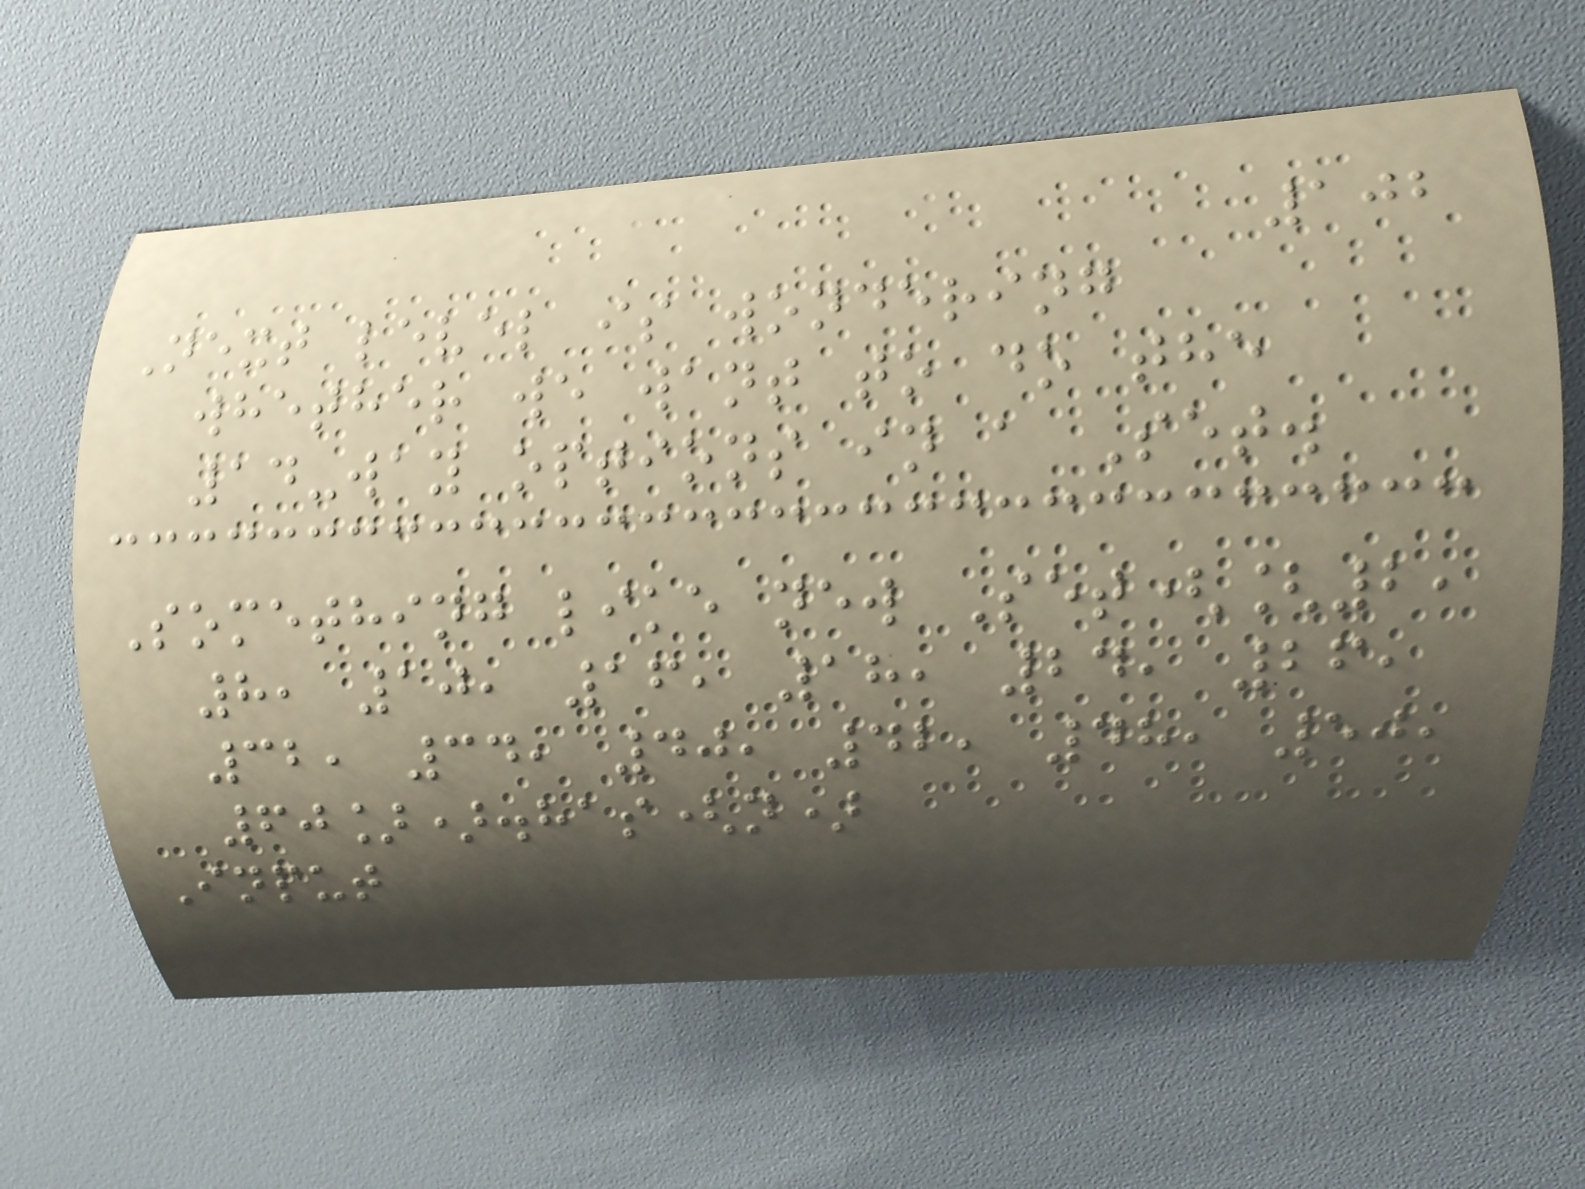102
Next level is wondering
whether we want to do the
14-way options in a Set.
Something like new Set([2,
8, 10, 16, 18, 24, 26,
32, 34, 40, 42, 48, 50,
60]).has(n)
Input
